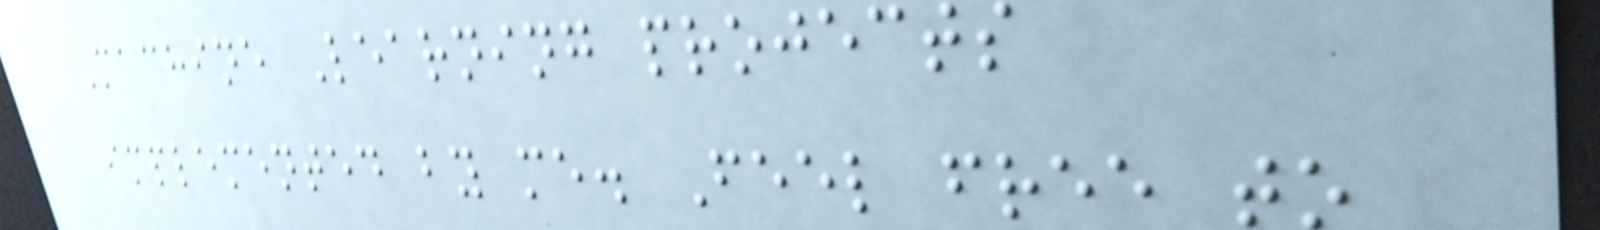Machine Learning projects
implemented by me. Feel free to
